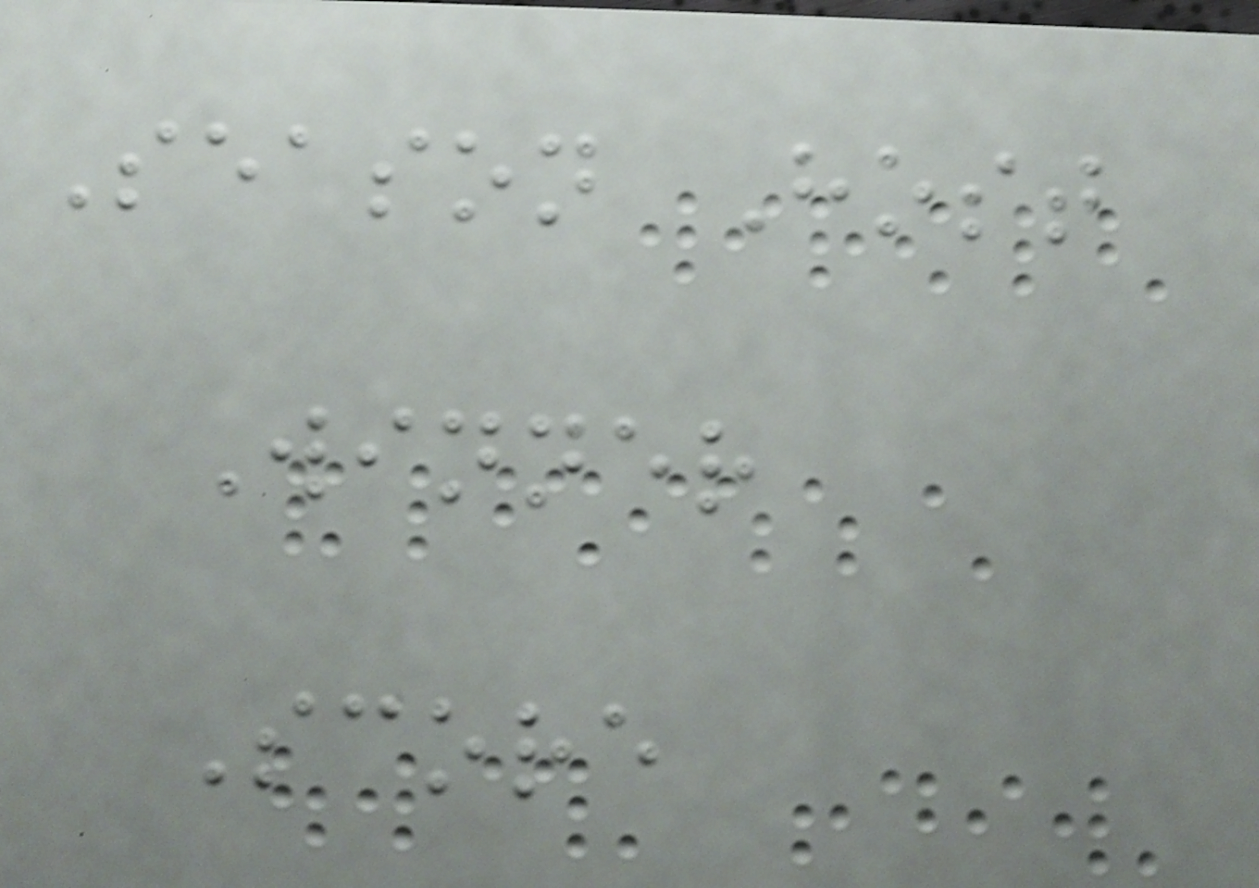Season Host
Winner
Score
